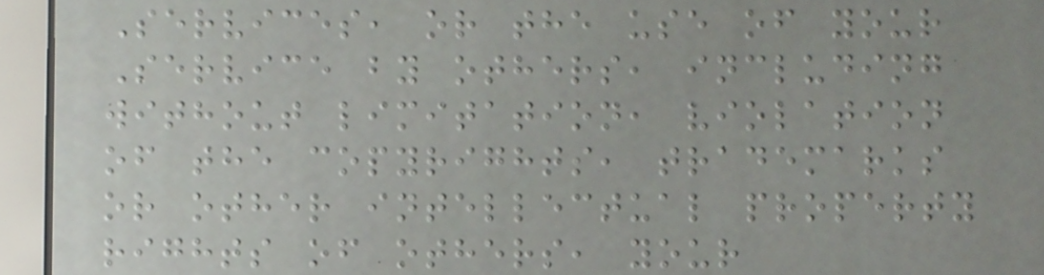Services, or the use of your
Service by others, including
without limitation, violation
of the copyrights, trademarks
or other intellectual property
rights of others, your
